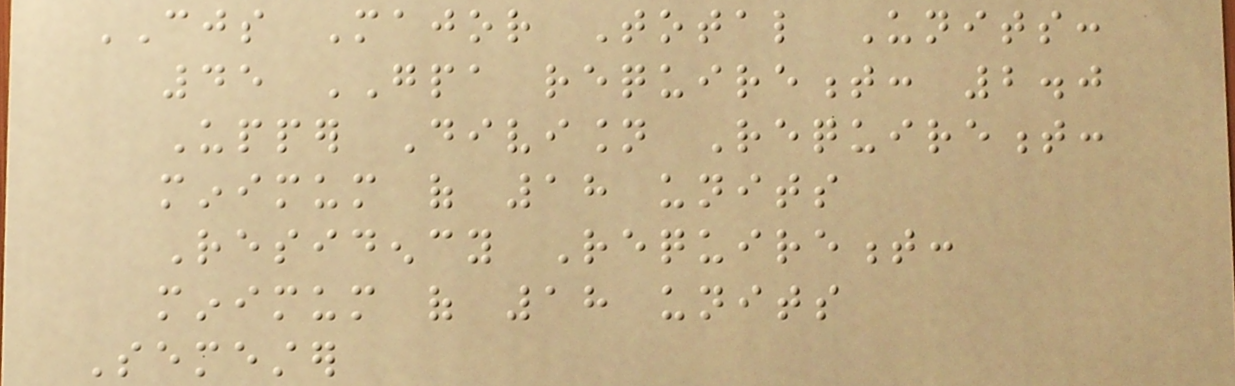CJS Major Total Units:
45 GPA requirement: 2.0
Upper Division Requirement:
minimum of 18 units
Residency Requirement:
minimum of 18 units
Semester
